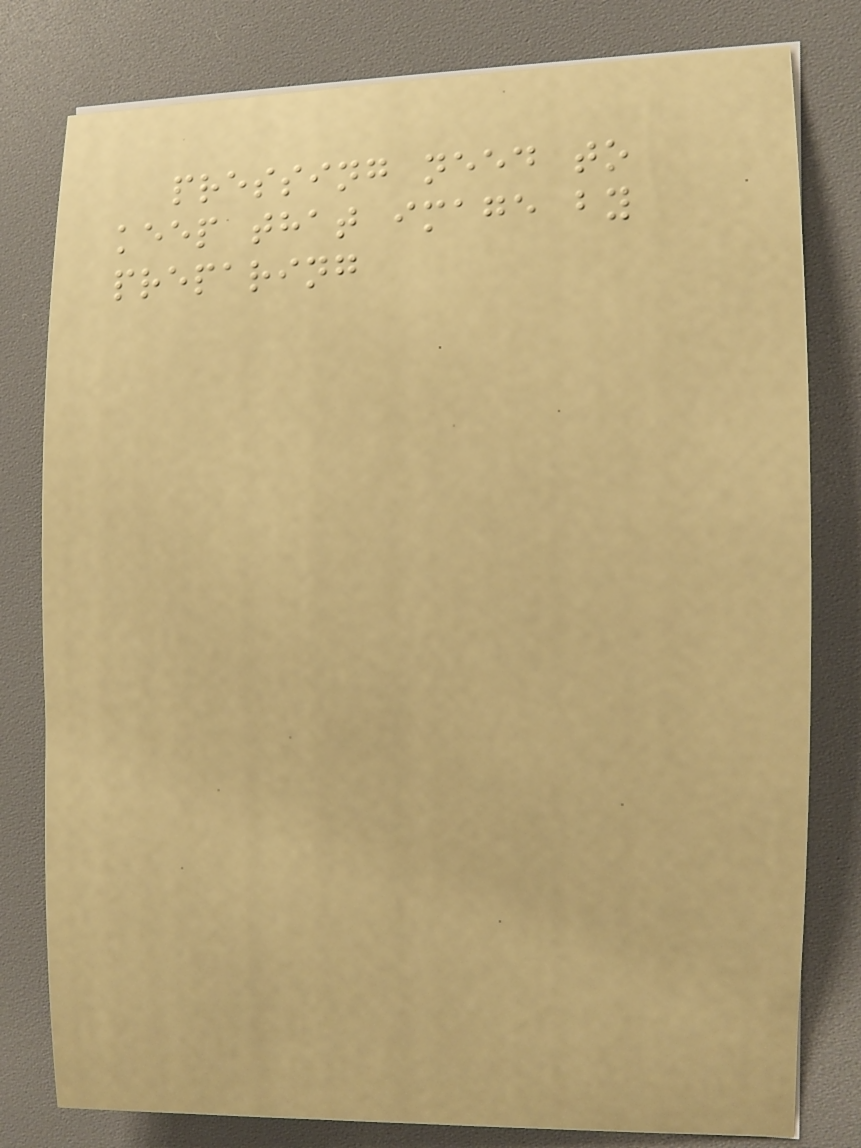pressing need to
keep that image by
preparing
